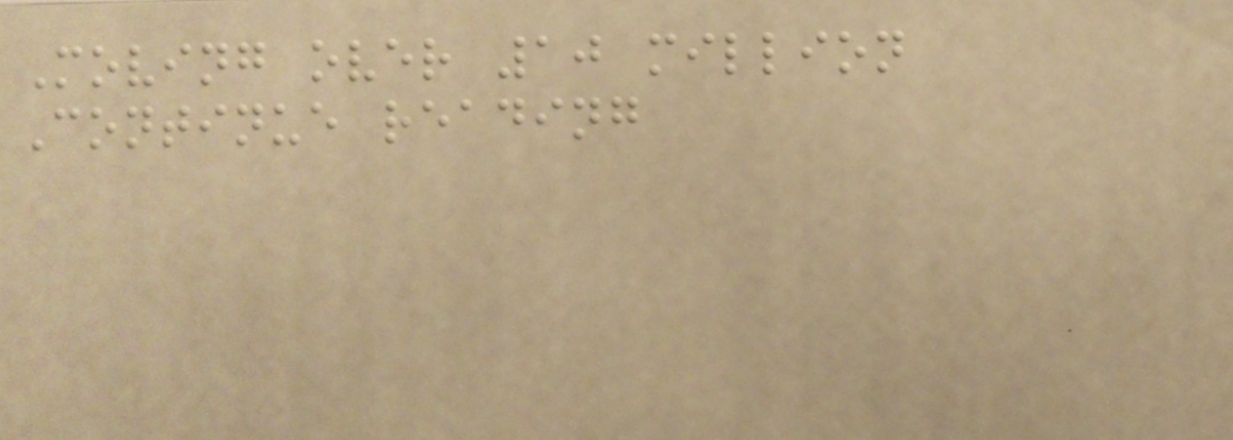Moving over 10 million
Continue reading
